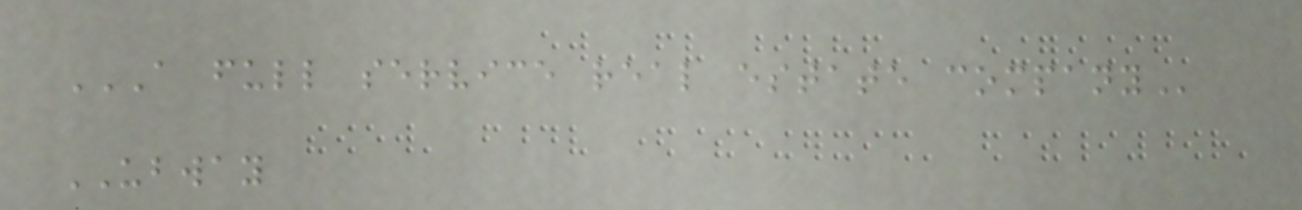A FULL SERVICE REAL ESTATE COMPANY
UBWAY
